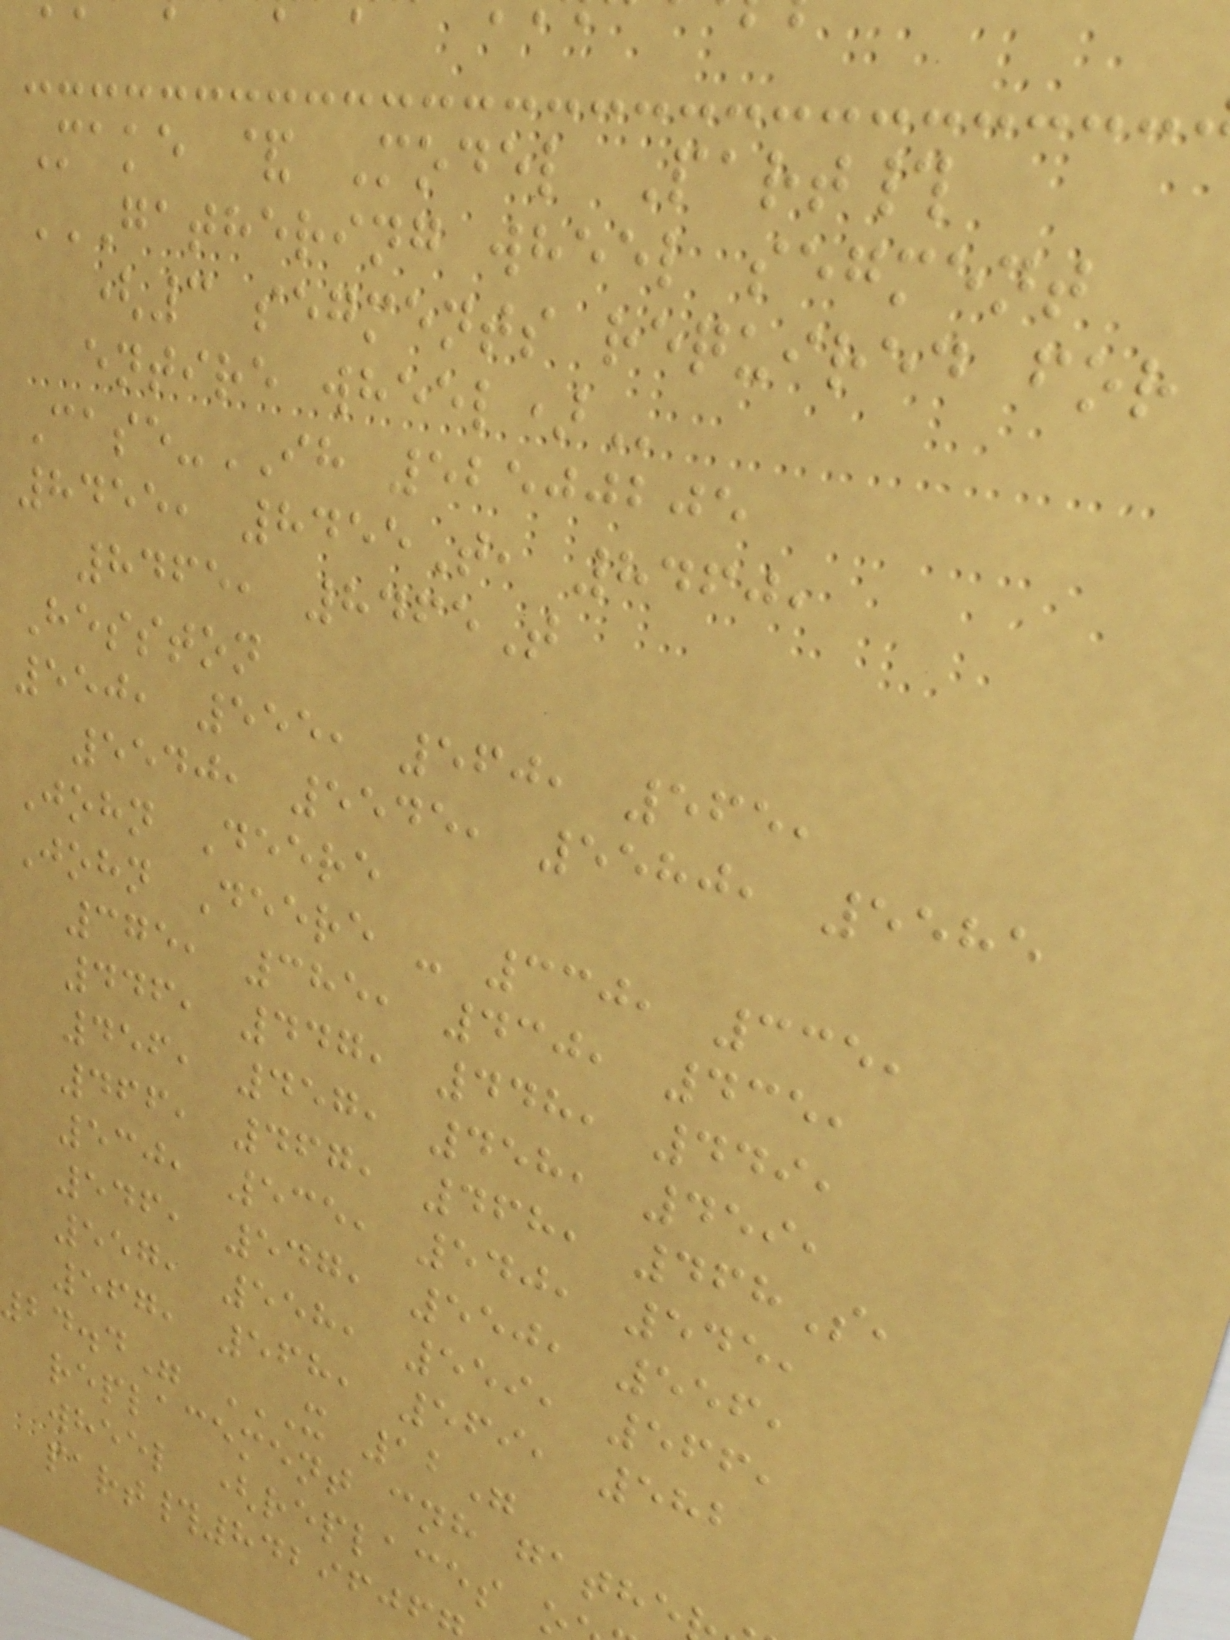Make & Model Part#
GATHERING WHEEL SEGMENT
(3 segments required for
entire
Case-IH 52500205
8455, 8455T, 8460,
8465, 8465T
Hesston
550, 555, 560, 565,
5540, 5545, 5580, 5585
John Deere
John Deere - 330, 335,
375, 385, 430, 435,
446, 447, 448, 449,
456, 457, 458, 459,
466, 467, 468, 468S,
530, 535, 540, 545,
546, 547, 550, 556,
557, 558, 559, 566,
567, 568, 569, 582
replacement cnh
wheel (replaces
